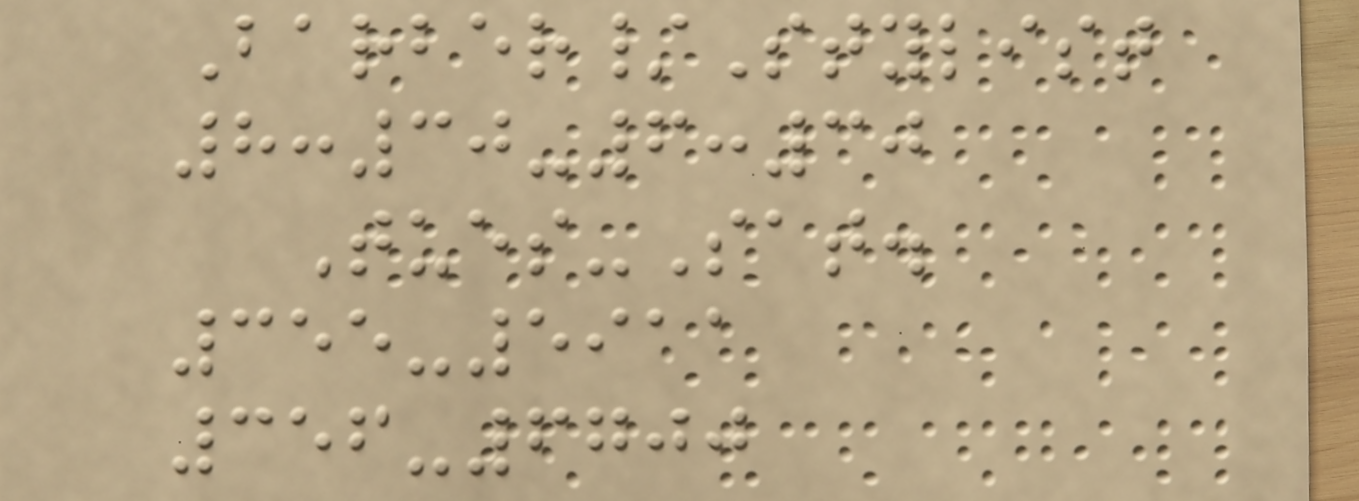Barber/Stylist
8:30-6:30
Tues-Sat.
355-5911
356-6700
